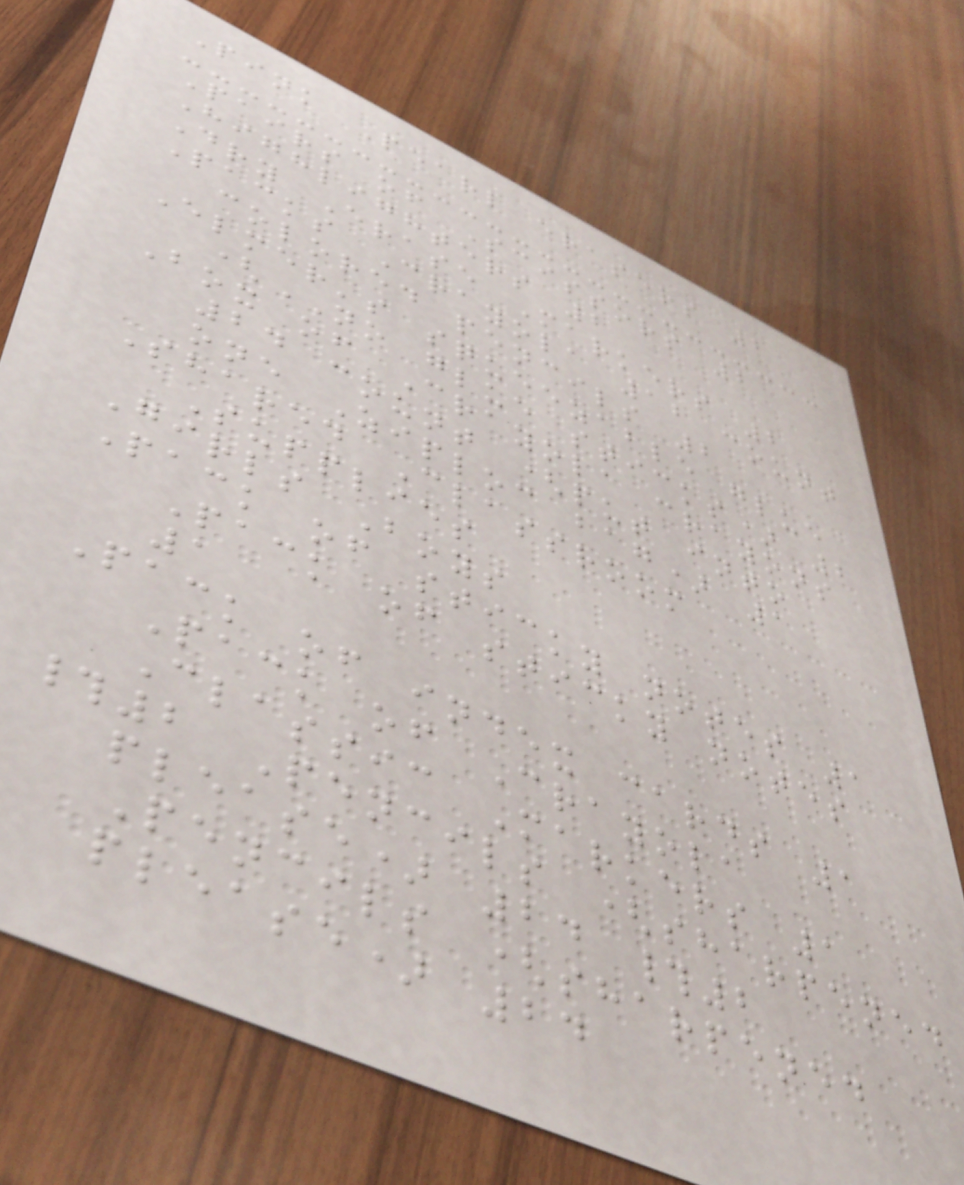Pink Pearl erasers 2
Pairs of Scissors 2
Highlighters 2
Dry Erase Markers 2
Packs Crayola 12 count
colored pencils 2
Elmer's squeezable glue
(NO glue sticks) 2
Box of Crayola crayons
24 count (put into
one Ziploc bag) 1
Shared Classroom
Supplies
Girls Boys
Pack of sticky notes 1
Pack of sticky notes
1
Pack of index cards 1
Pack of Crayola
Classic Markers 1
#2 Pencils (sharpened
please) 24 #2
Pencils (sharpened
please) 24
